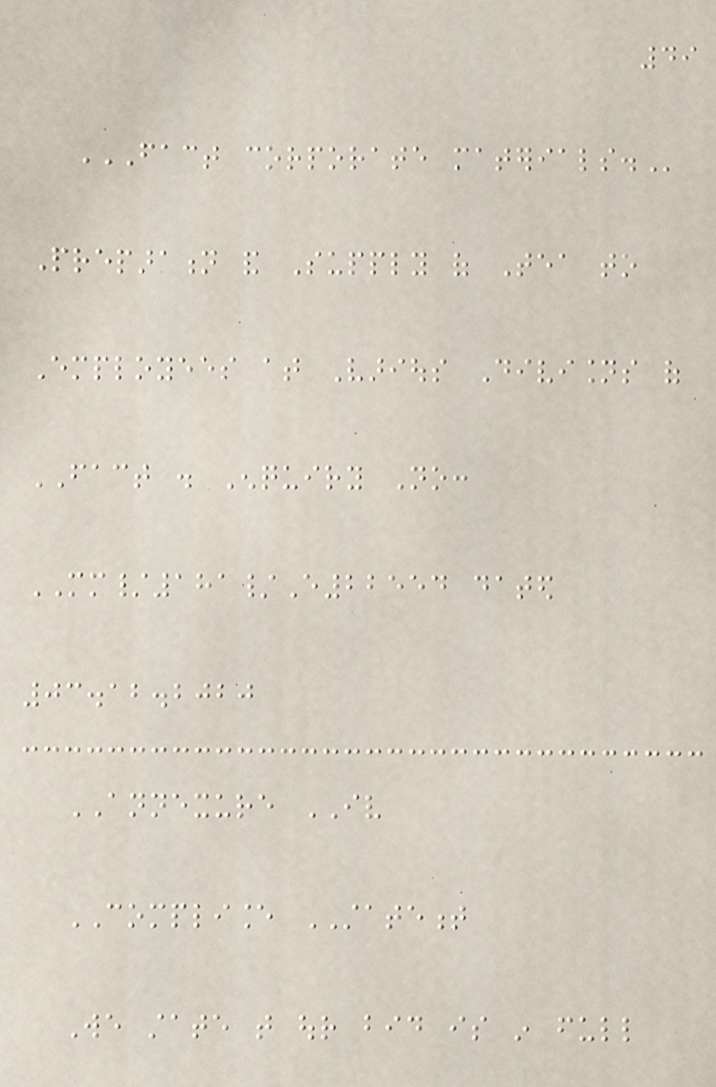49
FACT CORPORATE MATERIALS.
Preparation and Supply of Tea to
Employees at Various Divisions of
FACT . Enquiry No:
MM/181/E22554 dated
03.12.2020
ANNEXURE IV
COMPLIANCE STATEMENT
We state that our bid is in full
